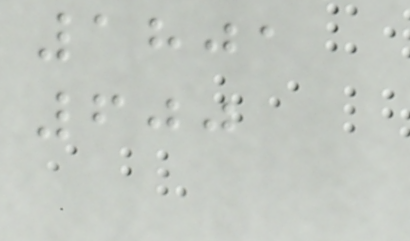1801
600
